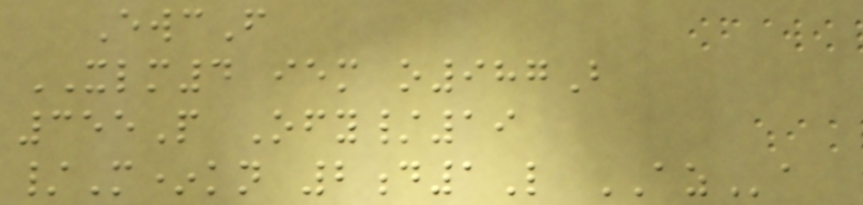EwcF
XLM4 iem o987B
355P Ofy/19
/M*kn 2d1L AZa
